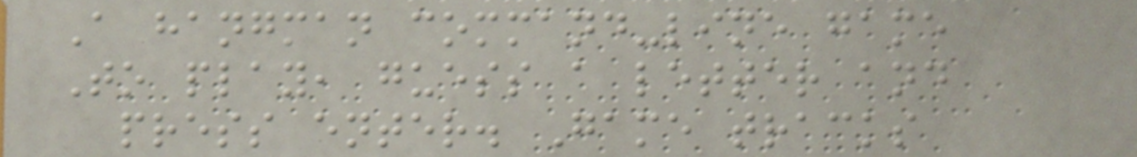A hangman command-line game
To play, guess a letter and
press enter. Game tracks
